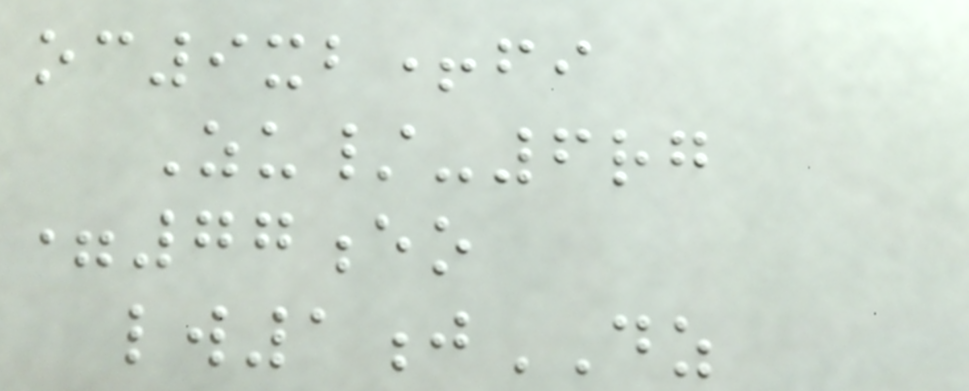oc9xb+fi
Zu/-6rg
=77eo
lw1jDZ
